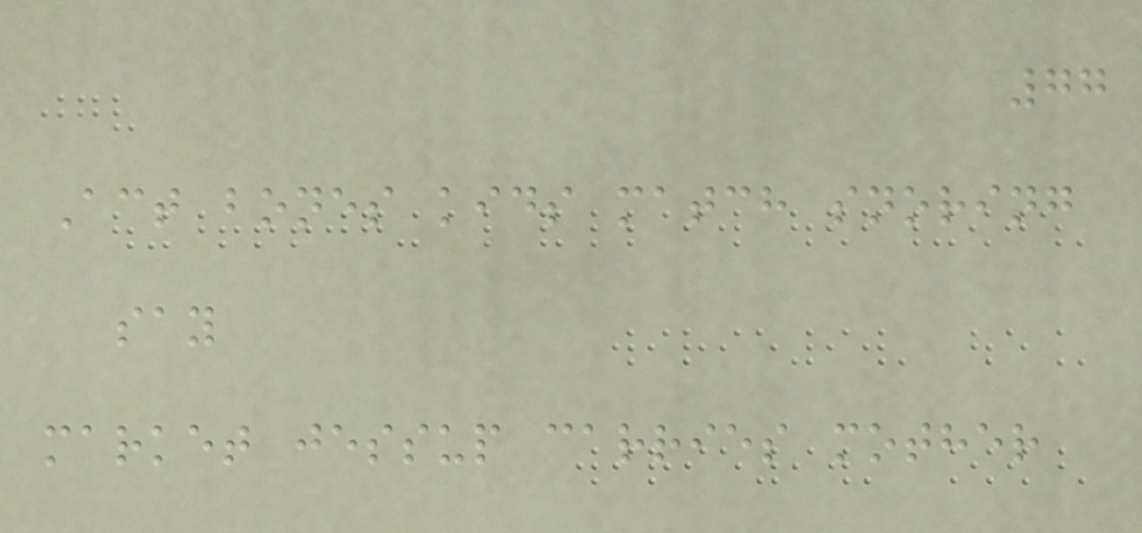77
Act bones kids match snoring
say
market jessup carries mother
